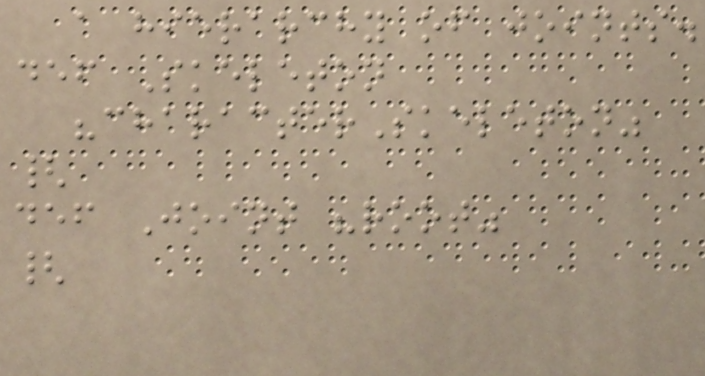a hierarchy of joints.
def Skeleton
"characterSkeleton"
{
def Joint "root"
{
